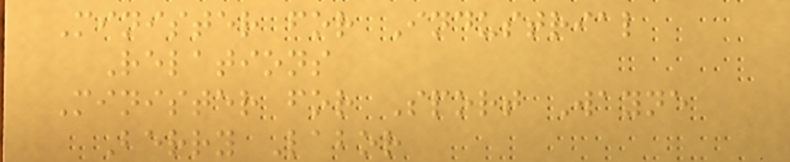Minister for Industrial
Relations
Minister for Sport Wayne
Berry Labor
